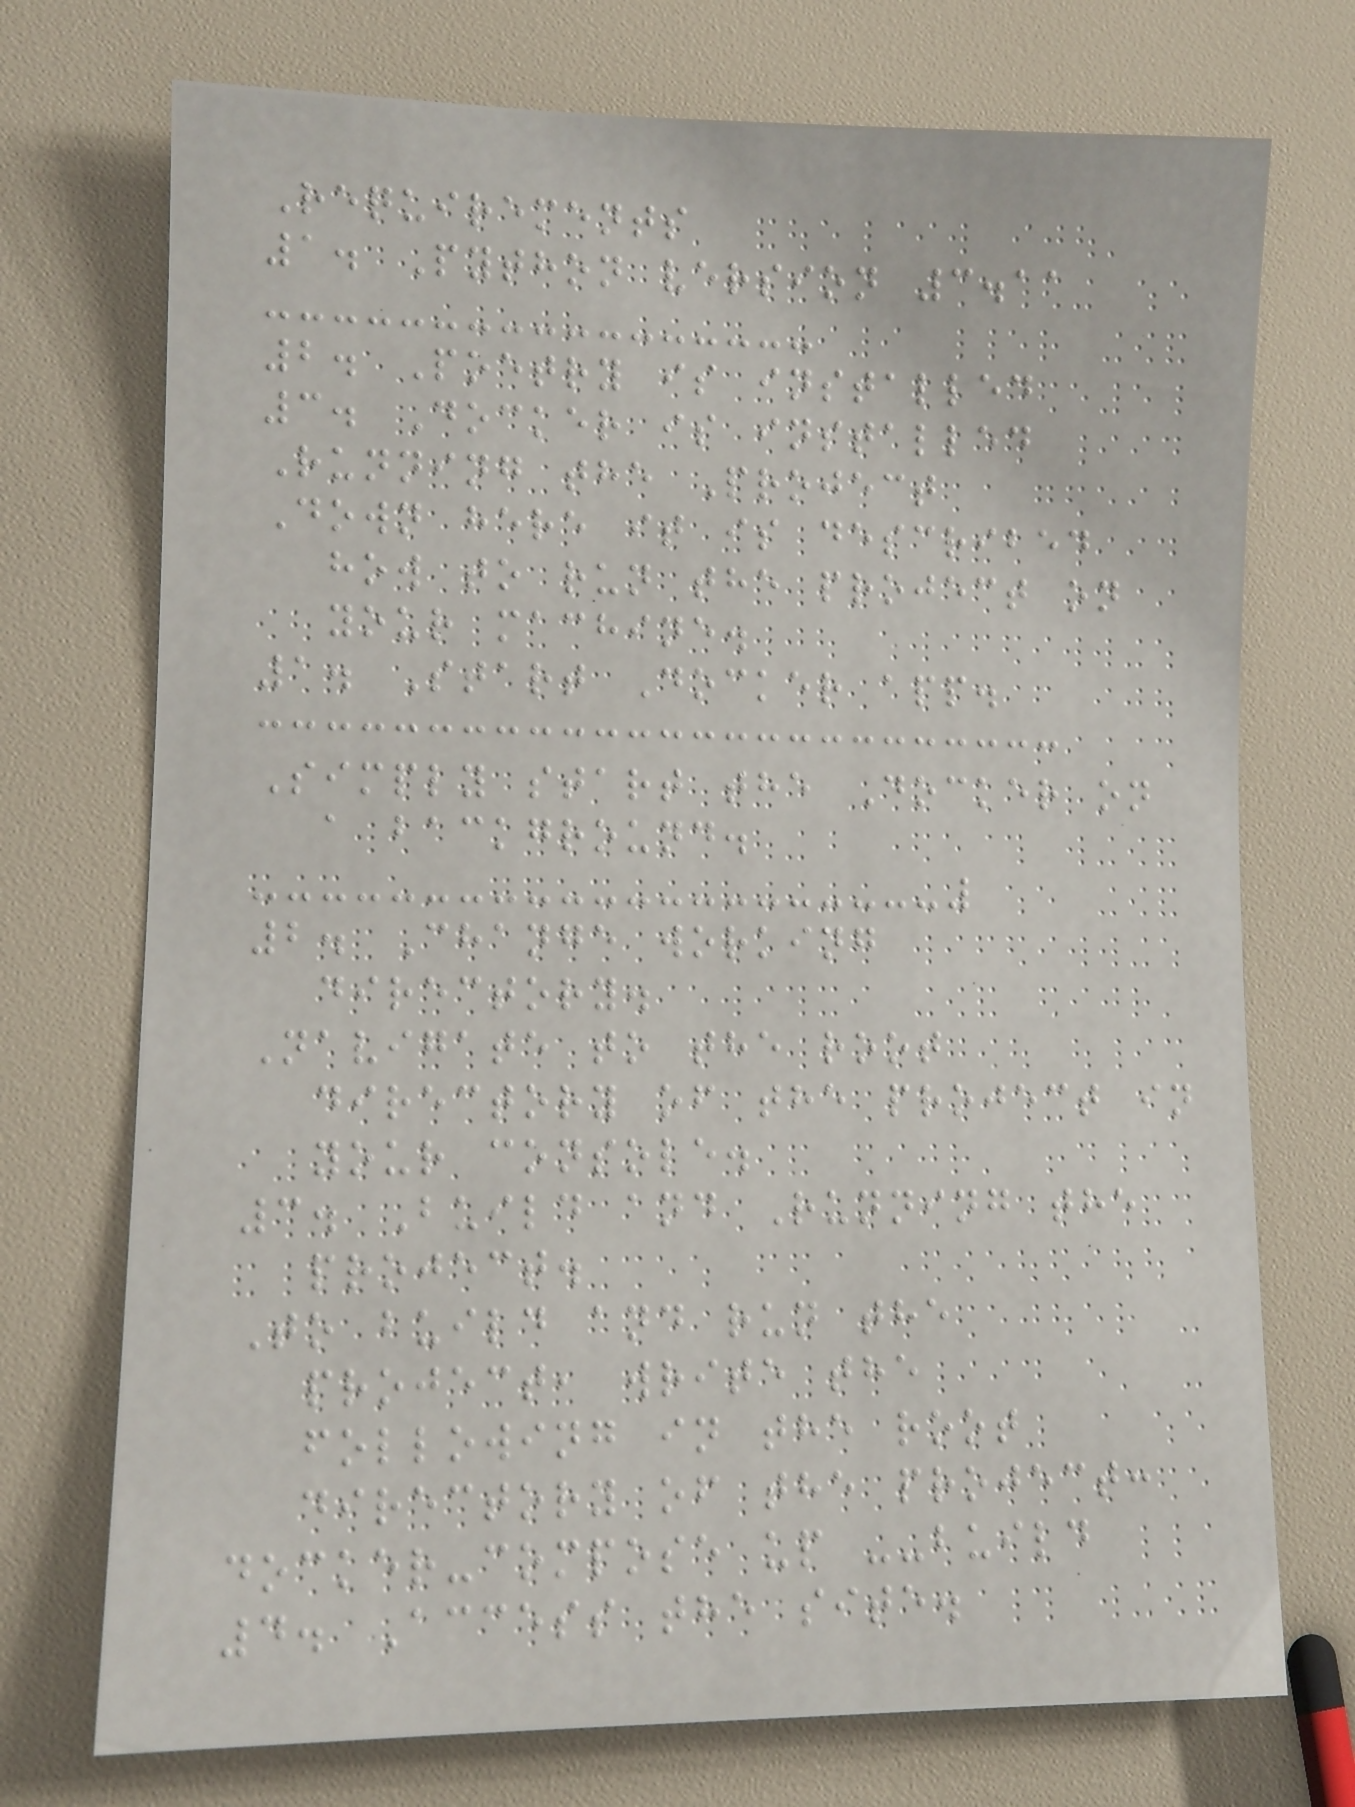Requirements
1. Python version 3.11
2. Poetry is installed
3. Docker is installed
Running the Project
Down here it is described
how to run the project on
your machine.
1. Start Docker app.
Simply start the Docker on
a background.
2. Change working
directory.
Navigate to the root
directory of the project in
your console.
3. Build and Running the
project.
To build and run the
project, write the
following in the root
directory of the project:
docker-compose up --build
4. Access the site.
